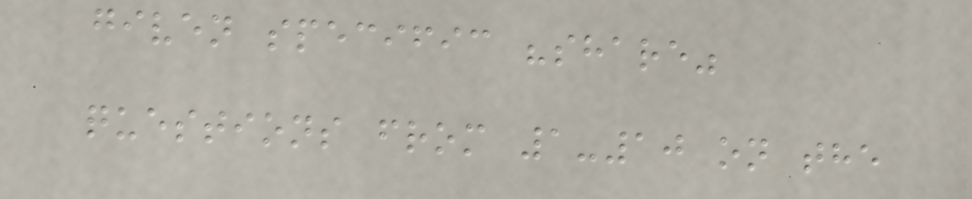given specific "share"
questions from 1-10 on the
